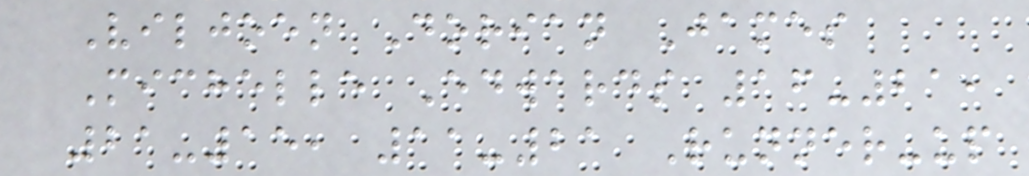Viljoen Dorian James
Michelle Edwards 16-21,
21-15, 11-21 Runner-up
